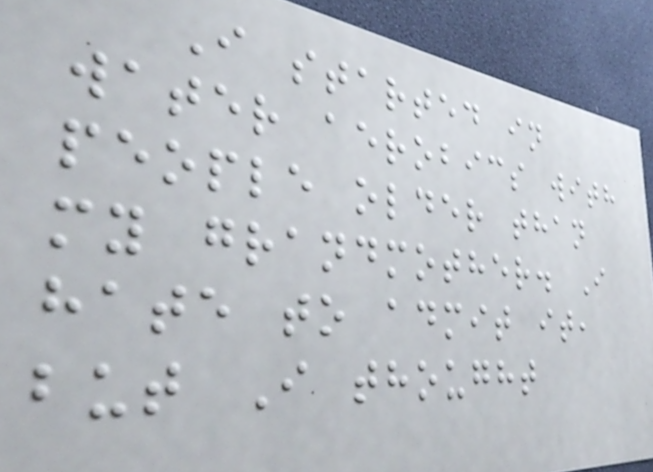I started in
water aerobics with
people older than
my grandmother. I
hate to admit it,
but I thought
